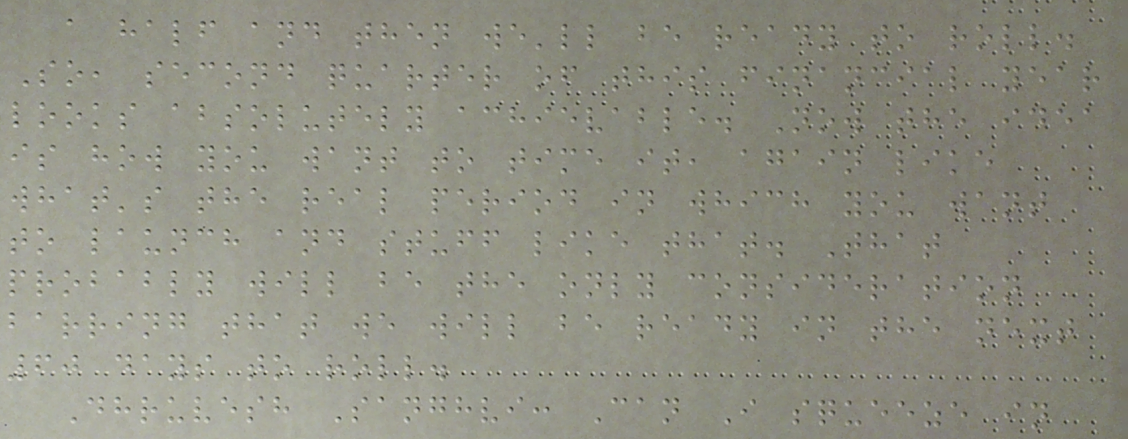a half and then we'll be ready to roll.
So, second quarter of this financial year
looks absolutely achievable. Now the idea
is how you want to time it, again like
what's the real period in which you want
to launch and stuff like that. That
probably will be the only consideration
barring that we will be ready in the next
60 days to roll.
Dhruvesh Sanghvi: Can I squeeze in
